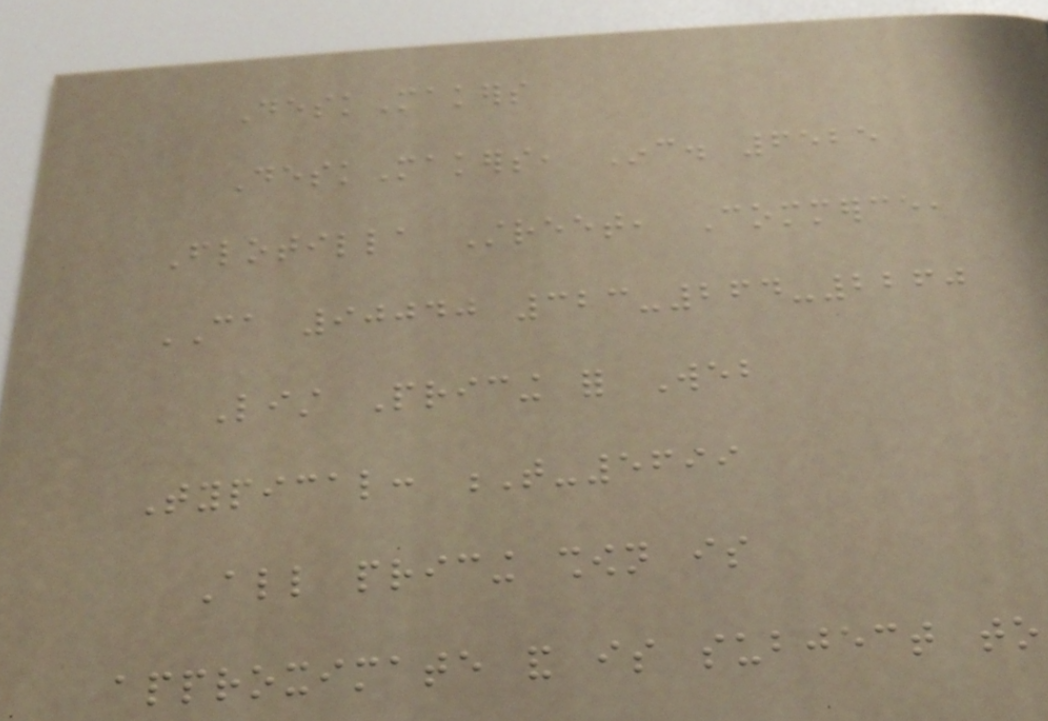DeskMakers
DeskMakers, Inc. 6525
Flotilla Street, Commerce,
CA 90040 323-264-2260
List Pricing for Web
Typical: T-5699
All pricing shown is
approximate and is subject to
